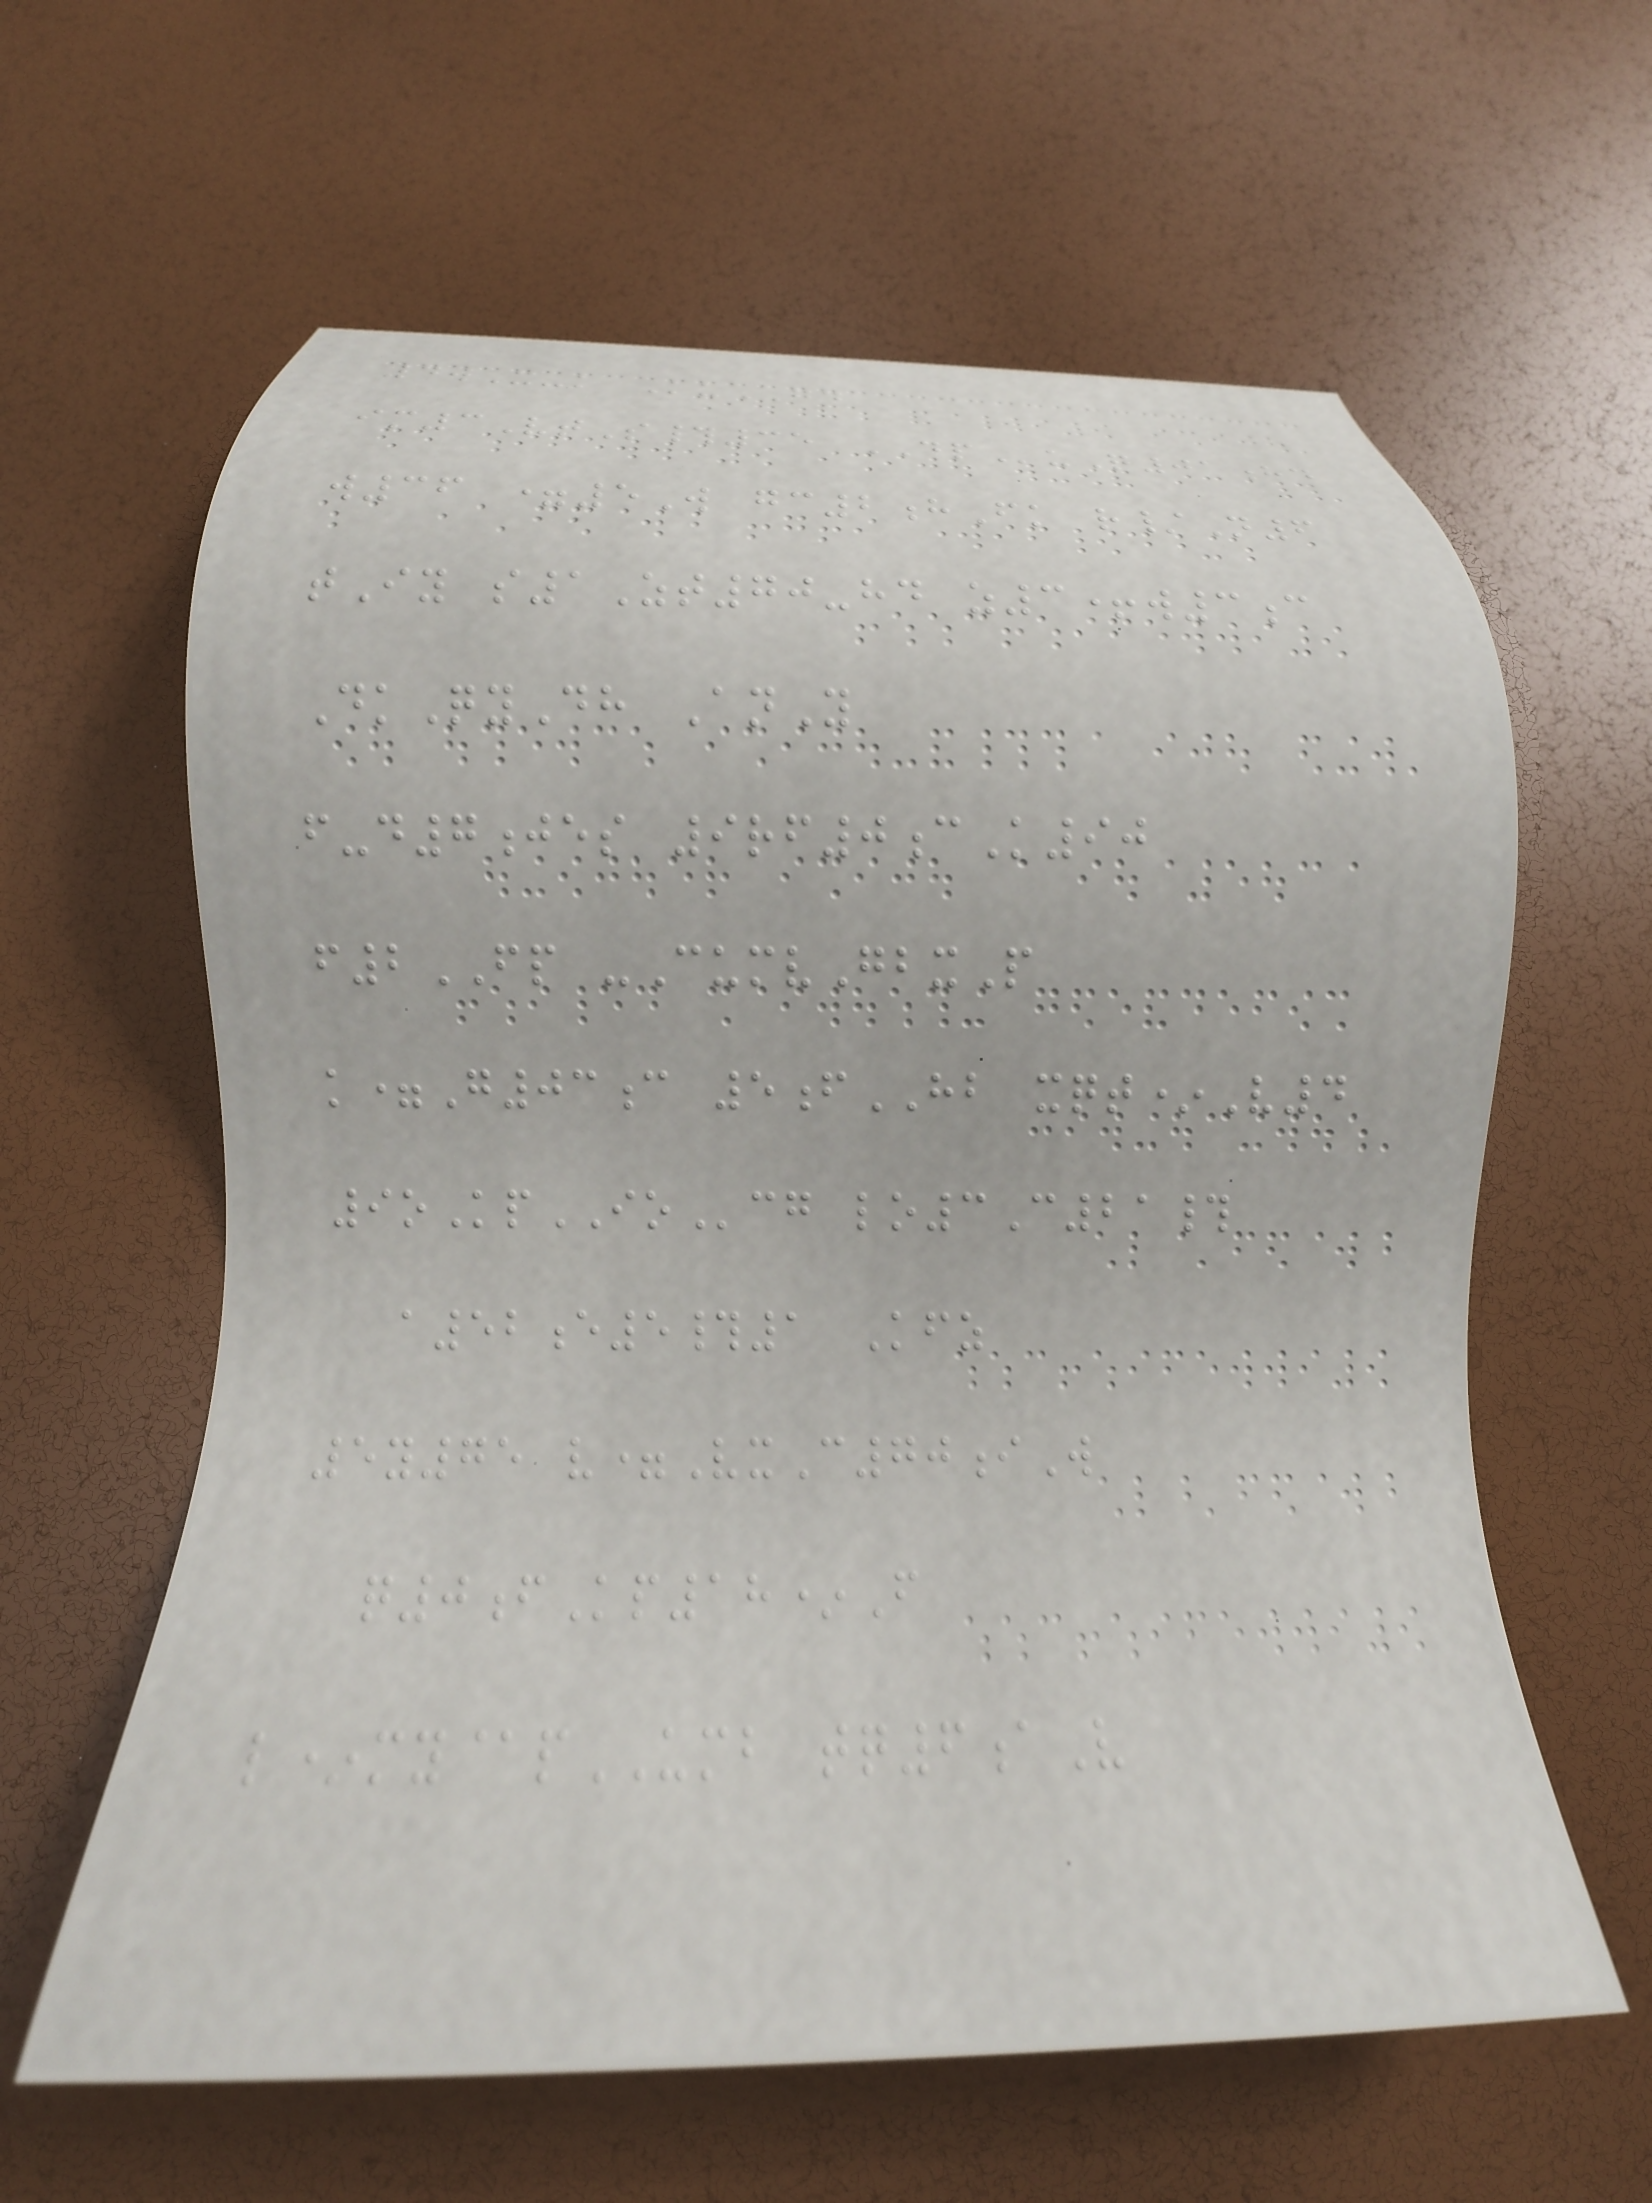4wX-k KuGD
im3VtS#35 DPuQ01hd
w36 =5W gc2hFk r/N6
tIy s1Zt70-hd z3+w3c
DkQyDh AnY
f-d7jes 9rf0cK90
f2FP -CumvGbxP
k=G03c 5fHB xqt*V4
9oKpIOcg lo3C21#
a52e5#1 Kfz
5y75 v=VxC70iW
q0fKp18*F
l*my@pUMB tq6aV
